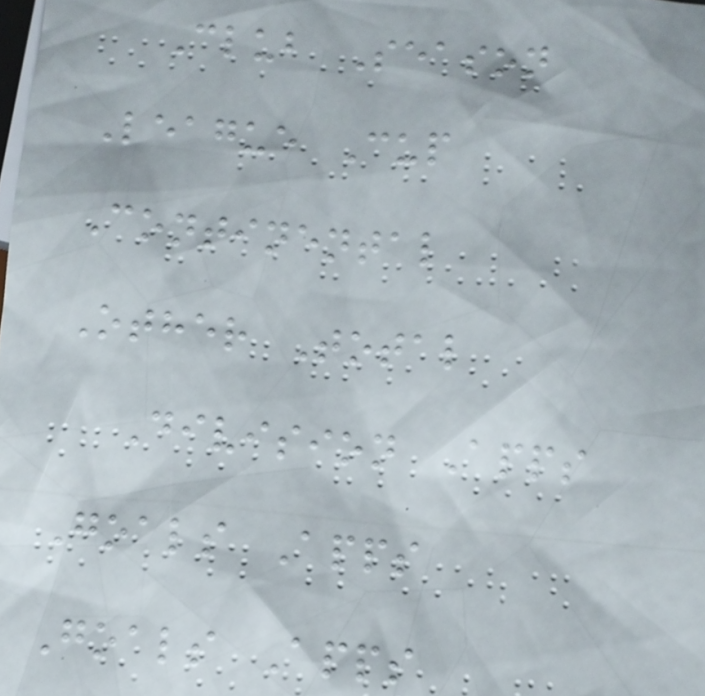Club Season
League Cup
Continental
Other Total
Division Apps
Goals Apps
Goals Apps
